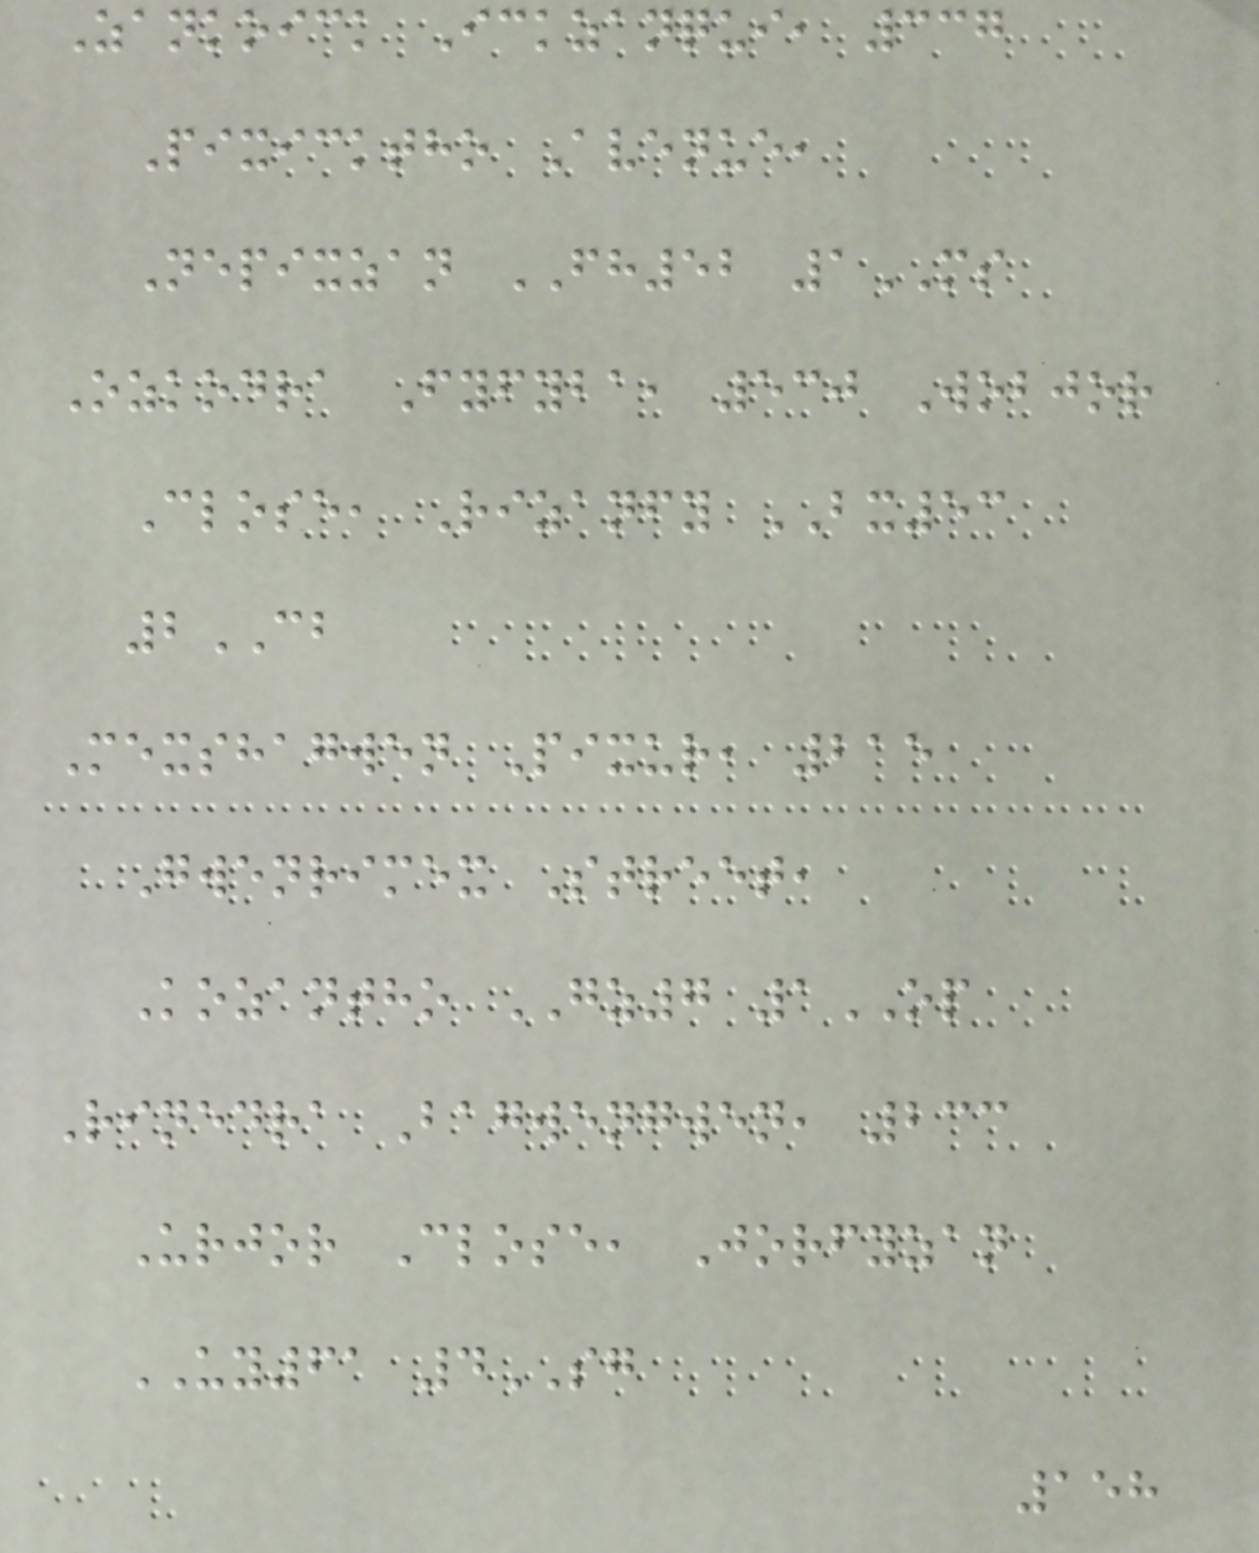Zankoick Ickzanqui, 337
Pixicktho Avenue,
Nepixzan FH52 1MS
Ozkodra Fyfyba, 530 Wobjor
Close, Rizanfy BX53
2CB
Mexshagwen Pixur, 215
Gwenrimex Street,
Kozantho GZ7 1OP
Rinedra Bagwengwen, 233
Urjor Close, Jorfyzan
UY61 4SG
158
